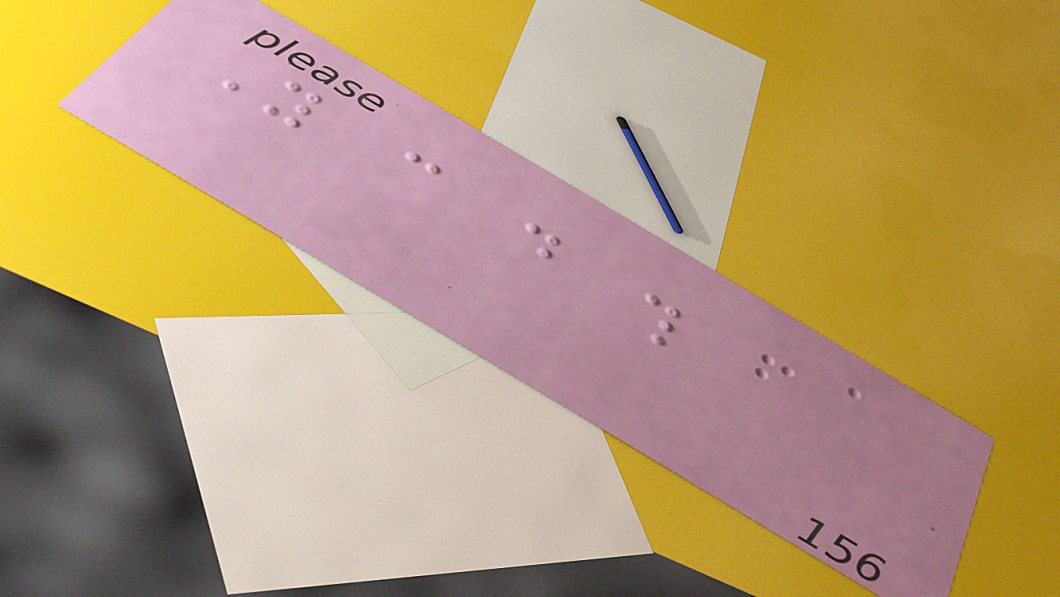You can do this
